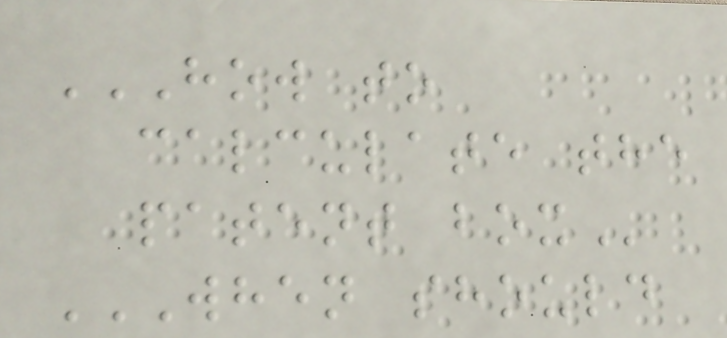HOW TO
CALCULATE THE
PATENT BOX
WHEN SHOULD
